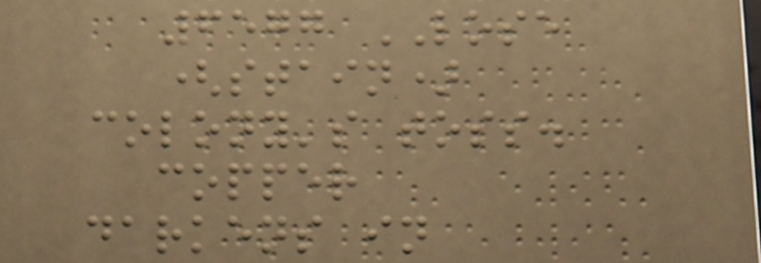6577 LOSE
(stain)
colony's toss.
copper
darkens in
